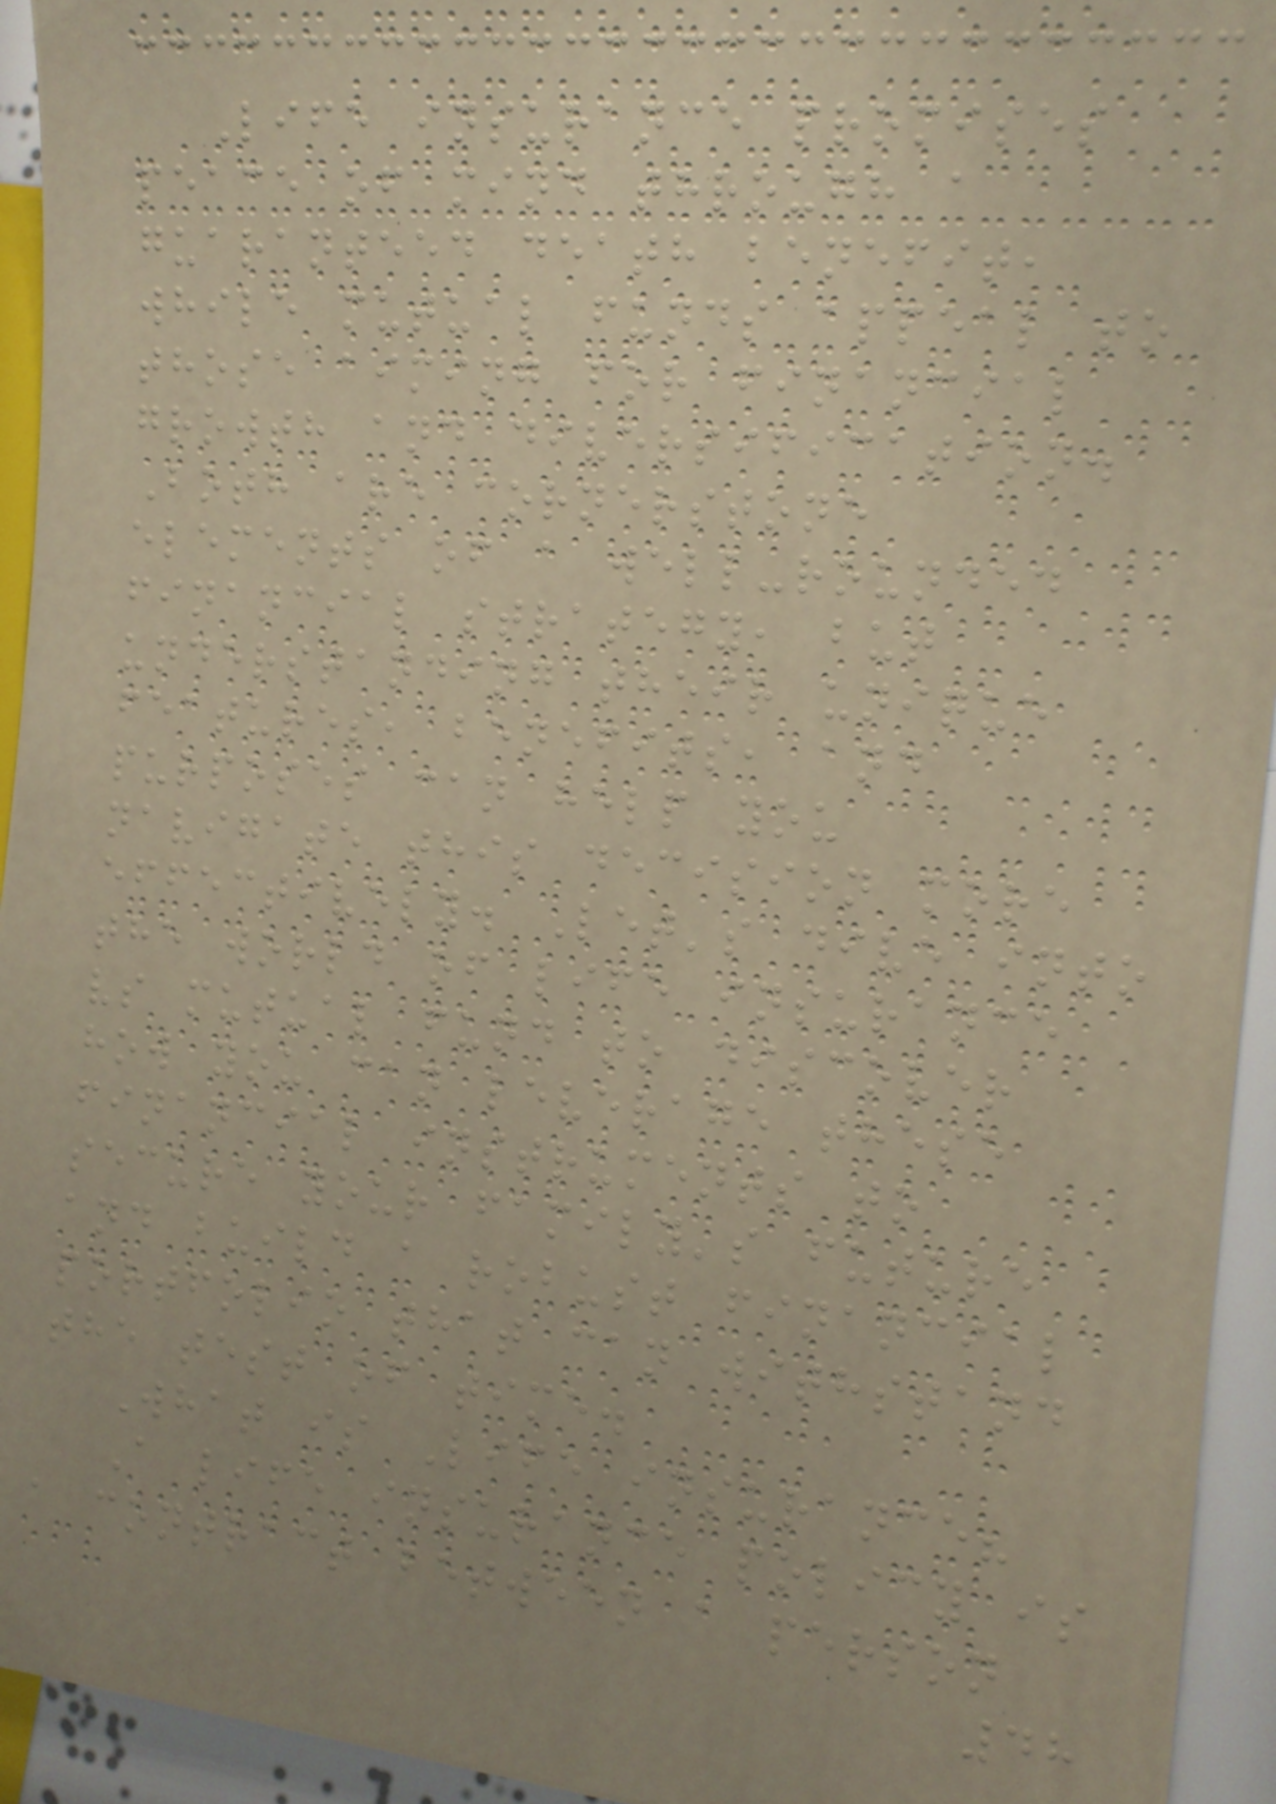Life insurance promises
peace of mind through a
guaranteed death benefit,
while mutual funds appeal to
those aiming for financial
growth and diversification.
Both are cornerstone
elements of a well-rounded
financial strategy, but
understanding their unique
features, benefits, and
purposes can help you
navigate this decision more
effectively. Let's dive into
the world of life insurance
vs mutual fund to discover
how you can leverage these
financial instruments to
secure your family's future
and build a robust financial
portfolio that can withstand
the test of time.
What is Life insurance?
A life insurance policy is
a contract between a person
48
